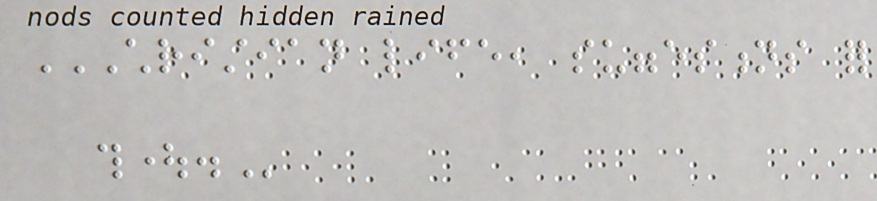CHRISTIAN LIFE, SUGGESTIONS FOR
THOUGHT.
